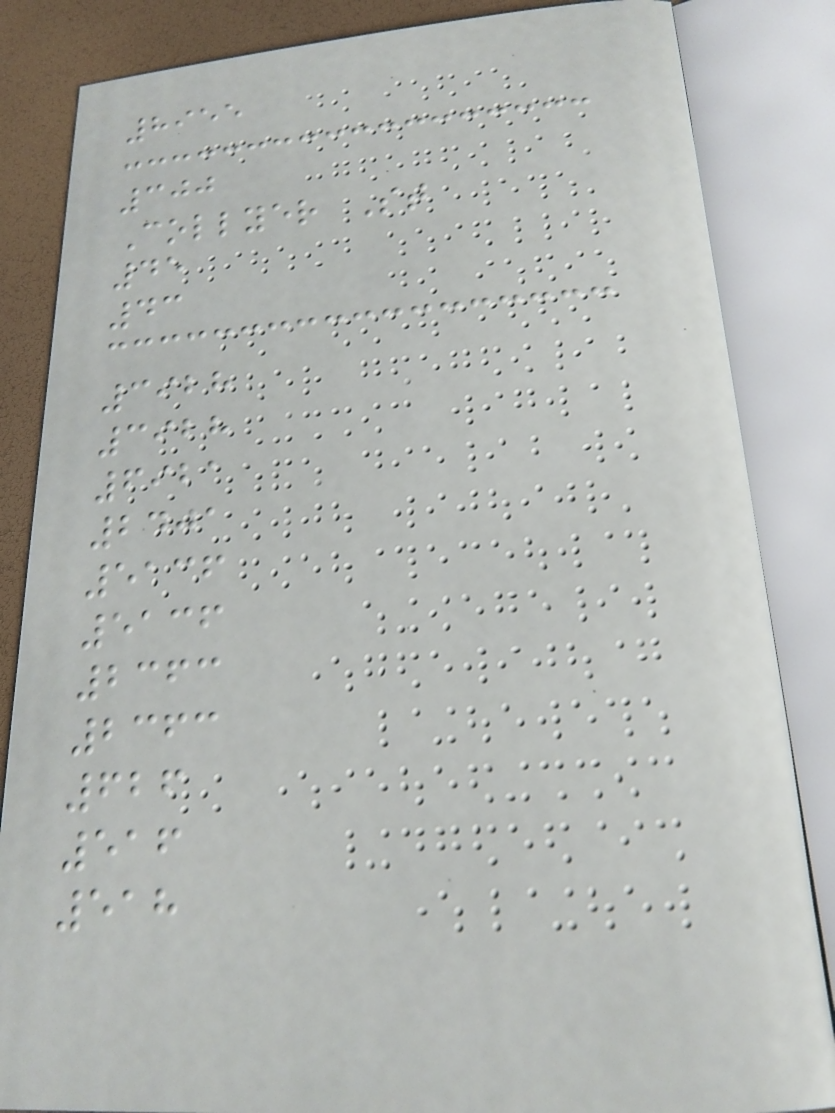8955
300
Collyer St
45
43
3928
3928
6921
2401
5136
5136
2363
2363
626
516
518
